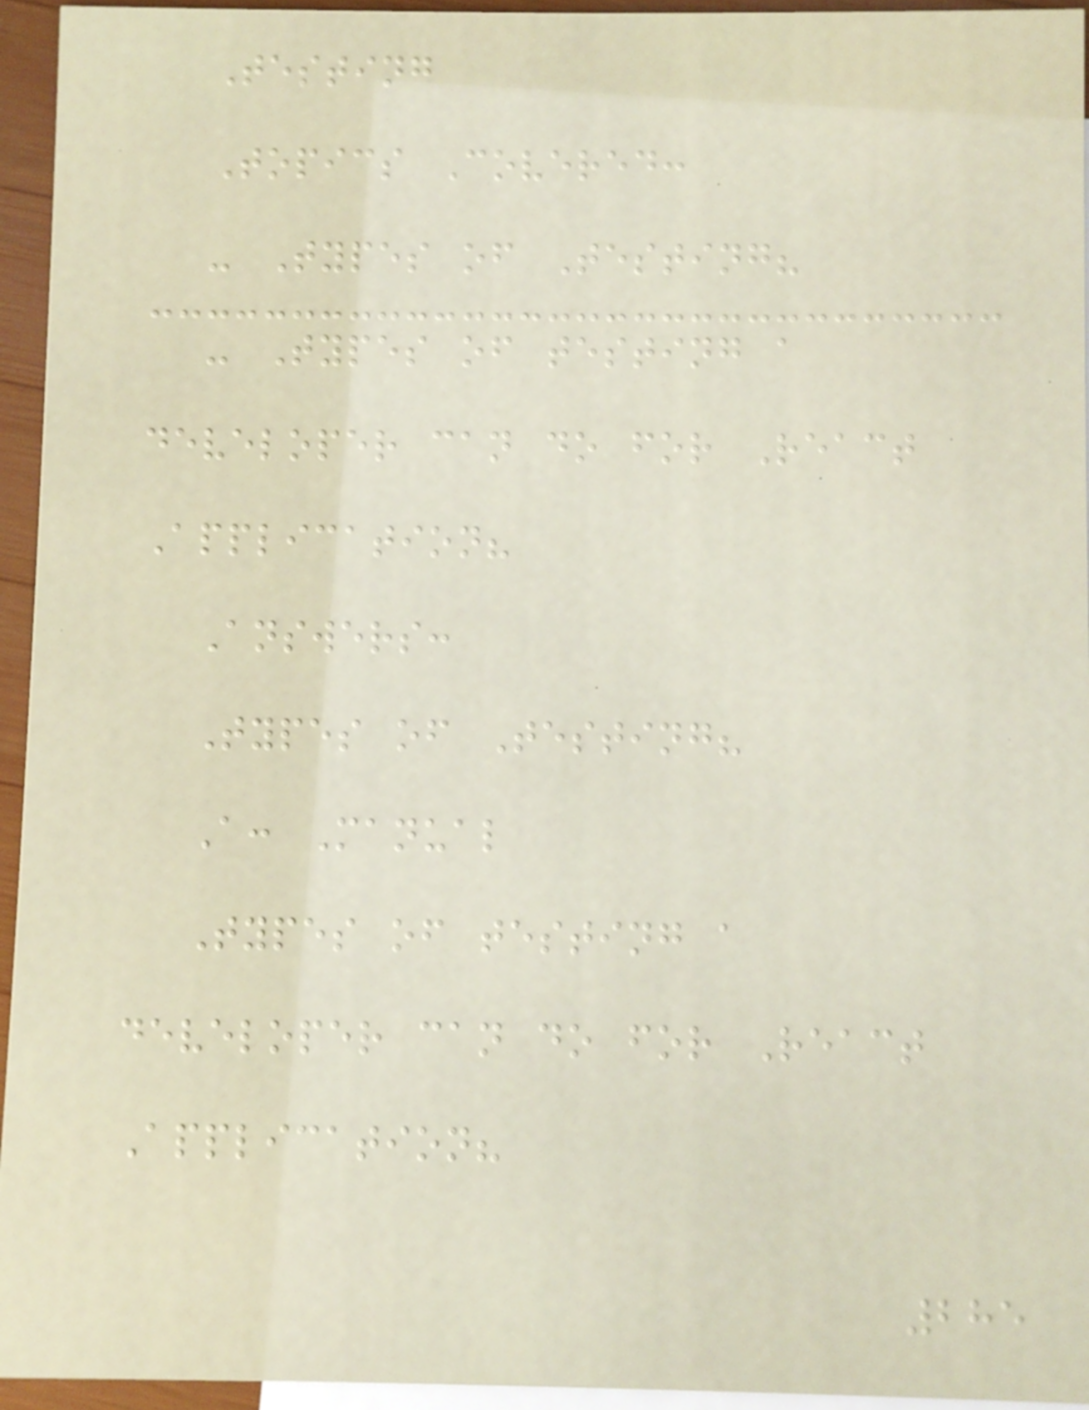Testing
Topics Covered:
- Types of Testing?
- Types of testing a
developer can do for React
Application?
Answers:
Types of Testing?
A: Manual
Types of testing a
developer can do for React
Application?
285
